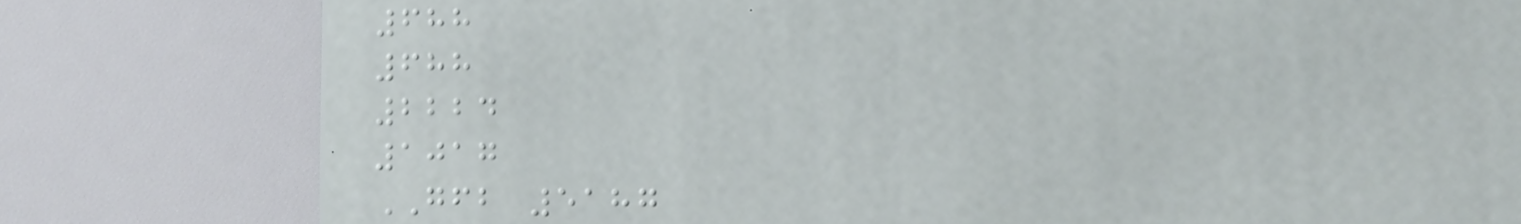688
688
2224
1017
GFB 5187
